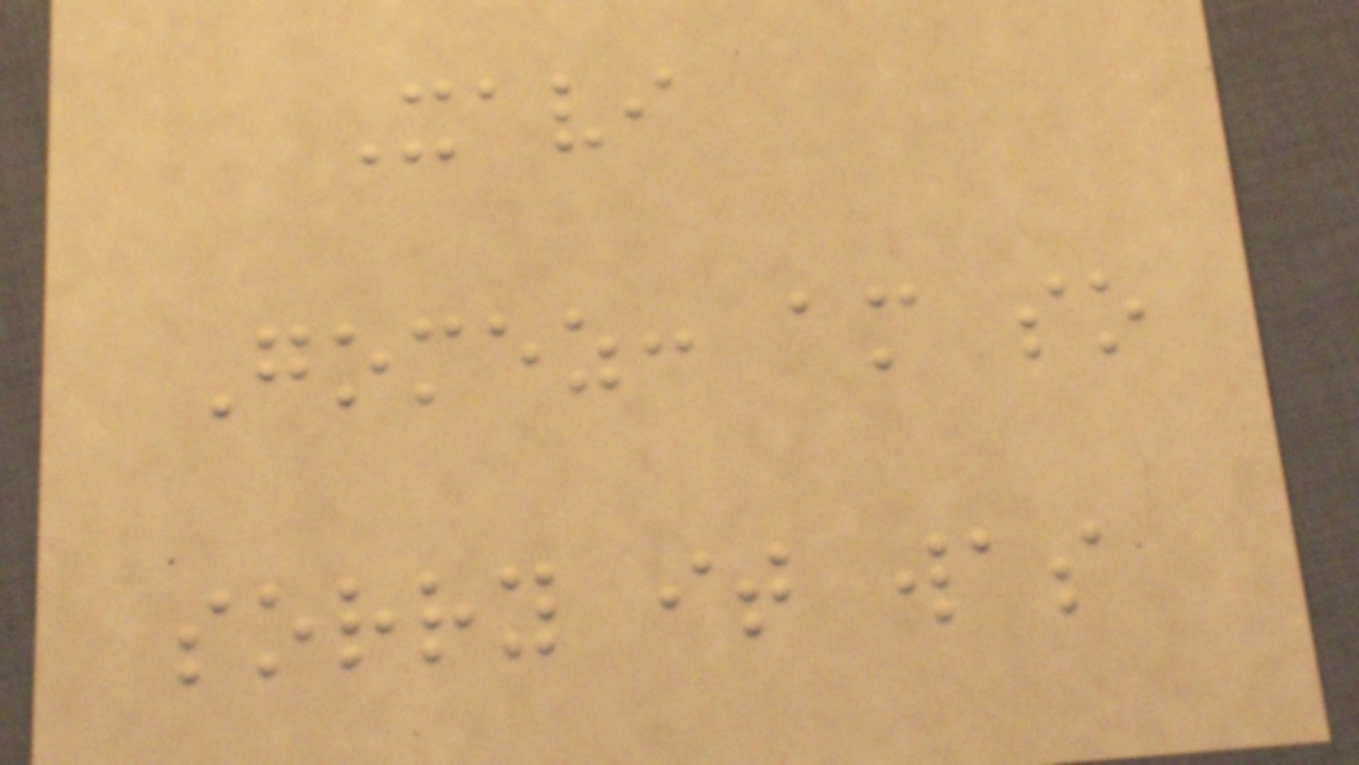Xavi
Gomez: am so
sorry it was
